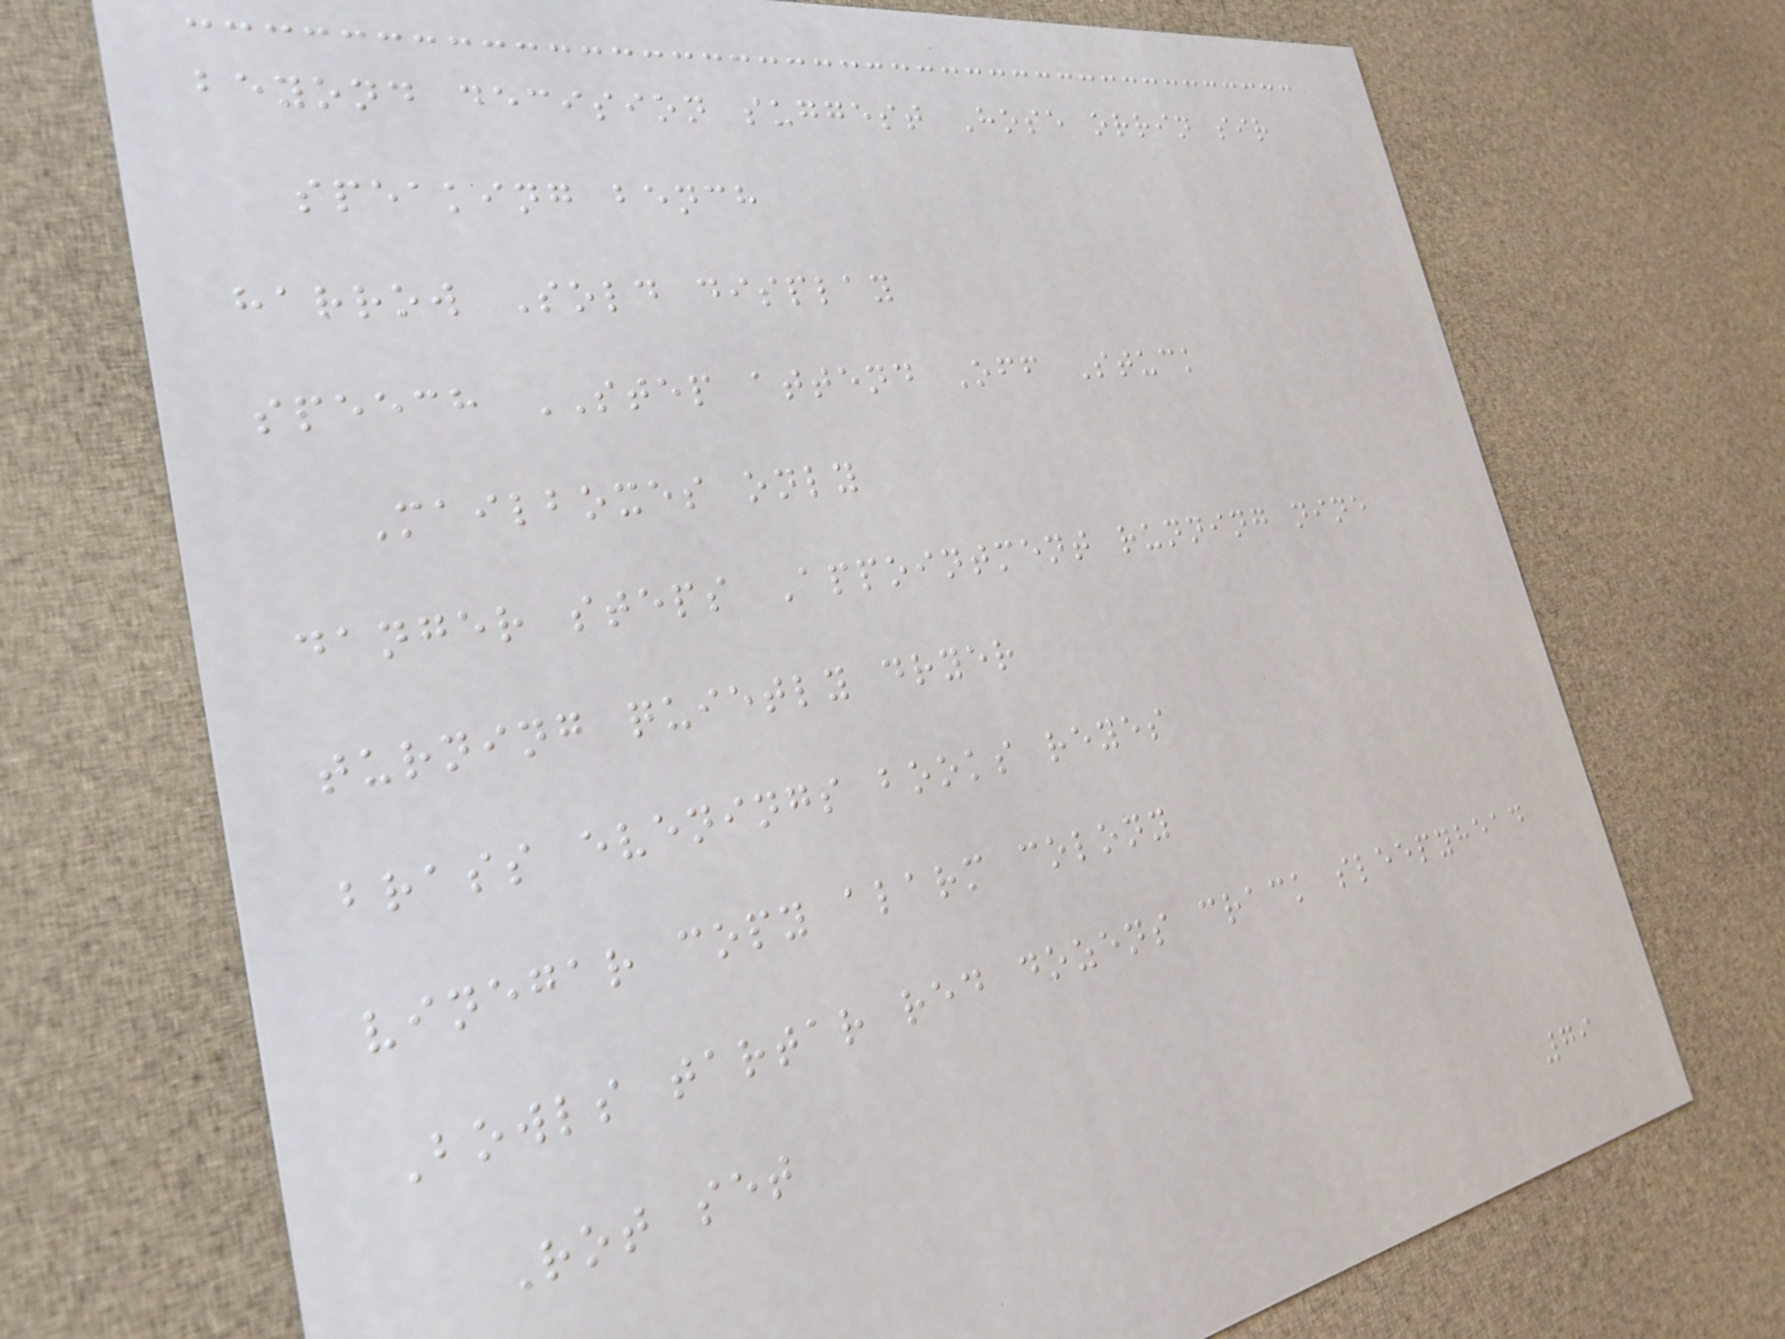beyond decision suggest Hose orrin sir
speaking bench
harrow Sold display
speech STEP attend Off Stuck
Mailboxes only
danger steps Appointment running nine
turning quietly dryer
brass evenings books reyes
vinegar copy alarm colony
Bowls tartar red dozens crack sleepyhead
Rot set
79
